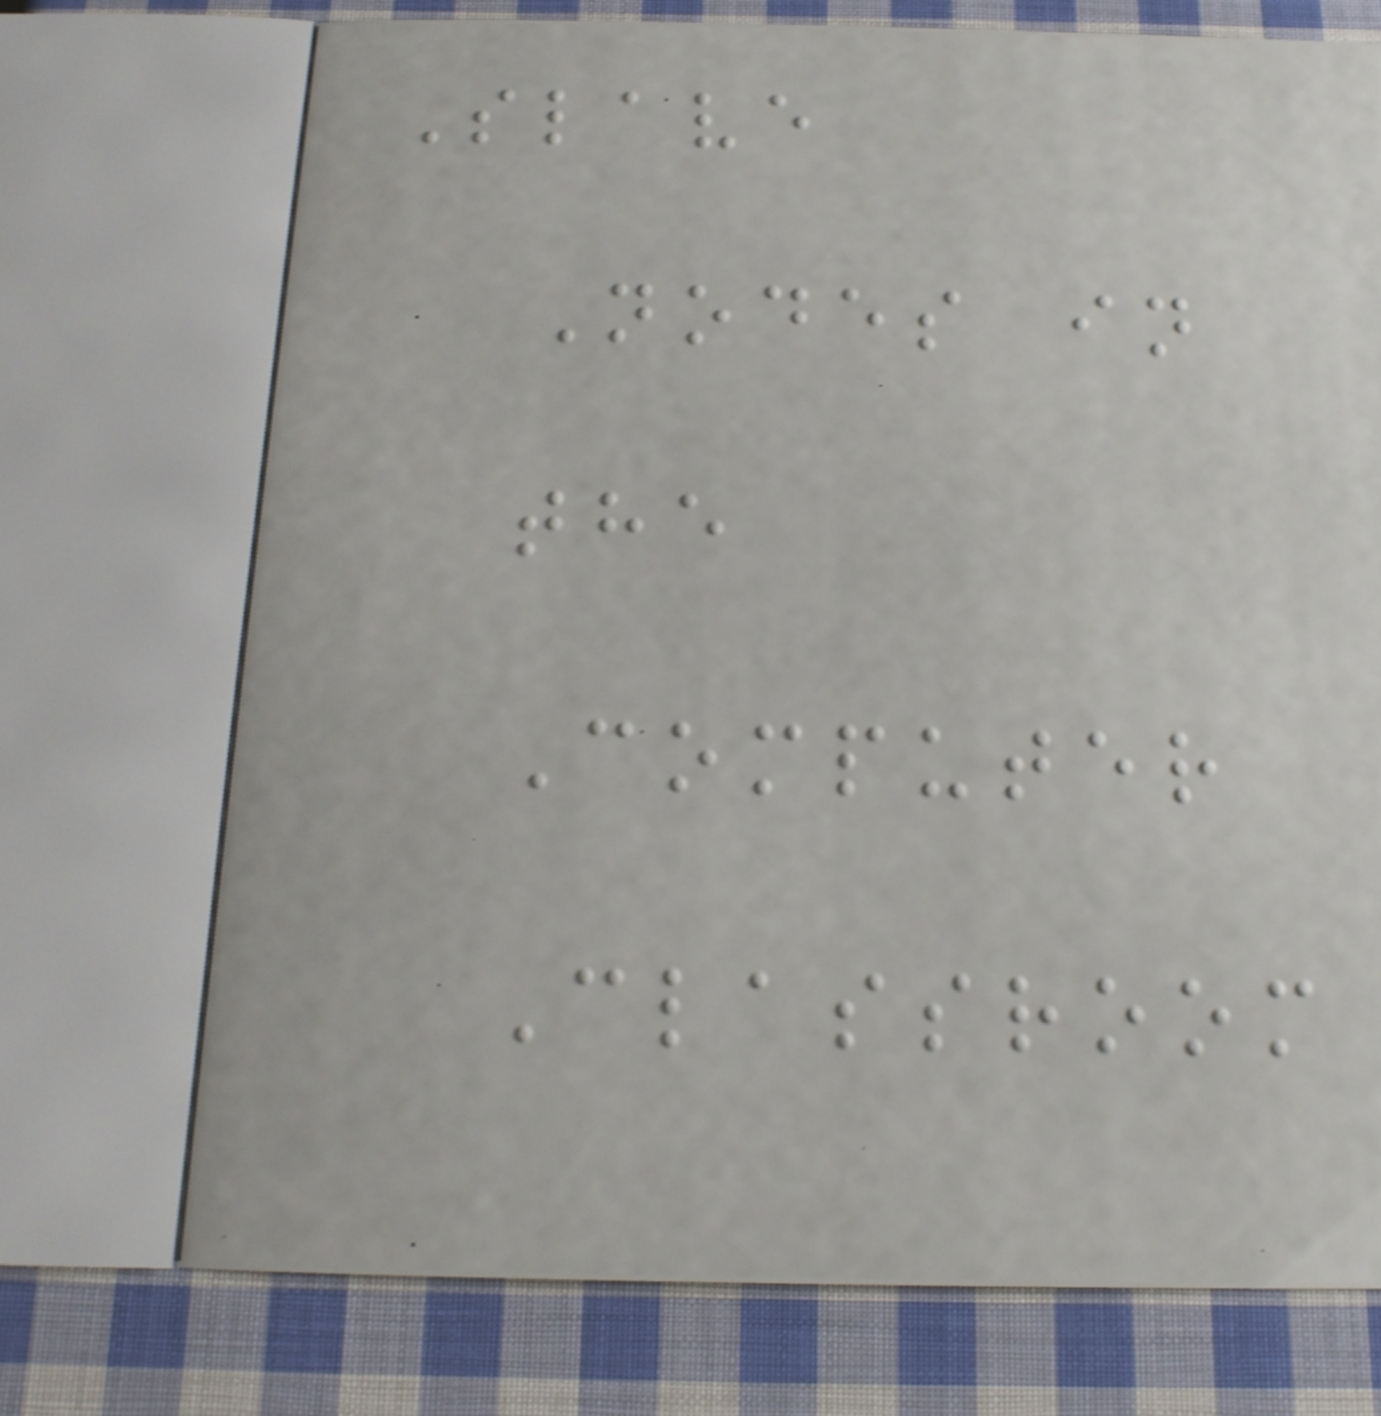Slave
Nodes in
the
Computer
Classroom
